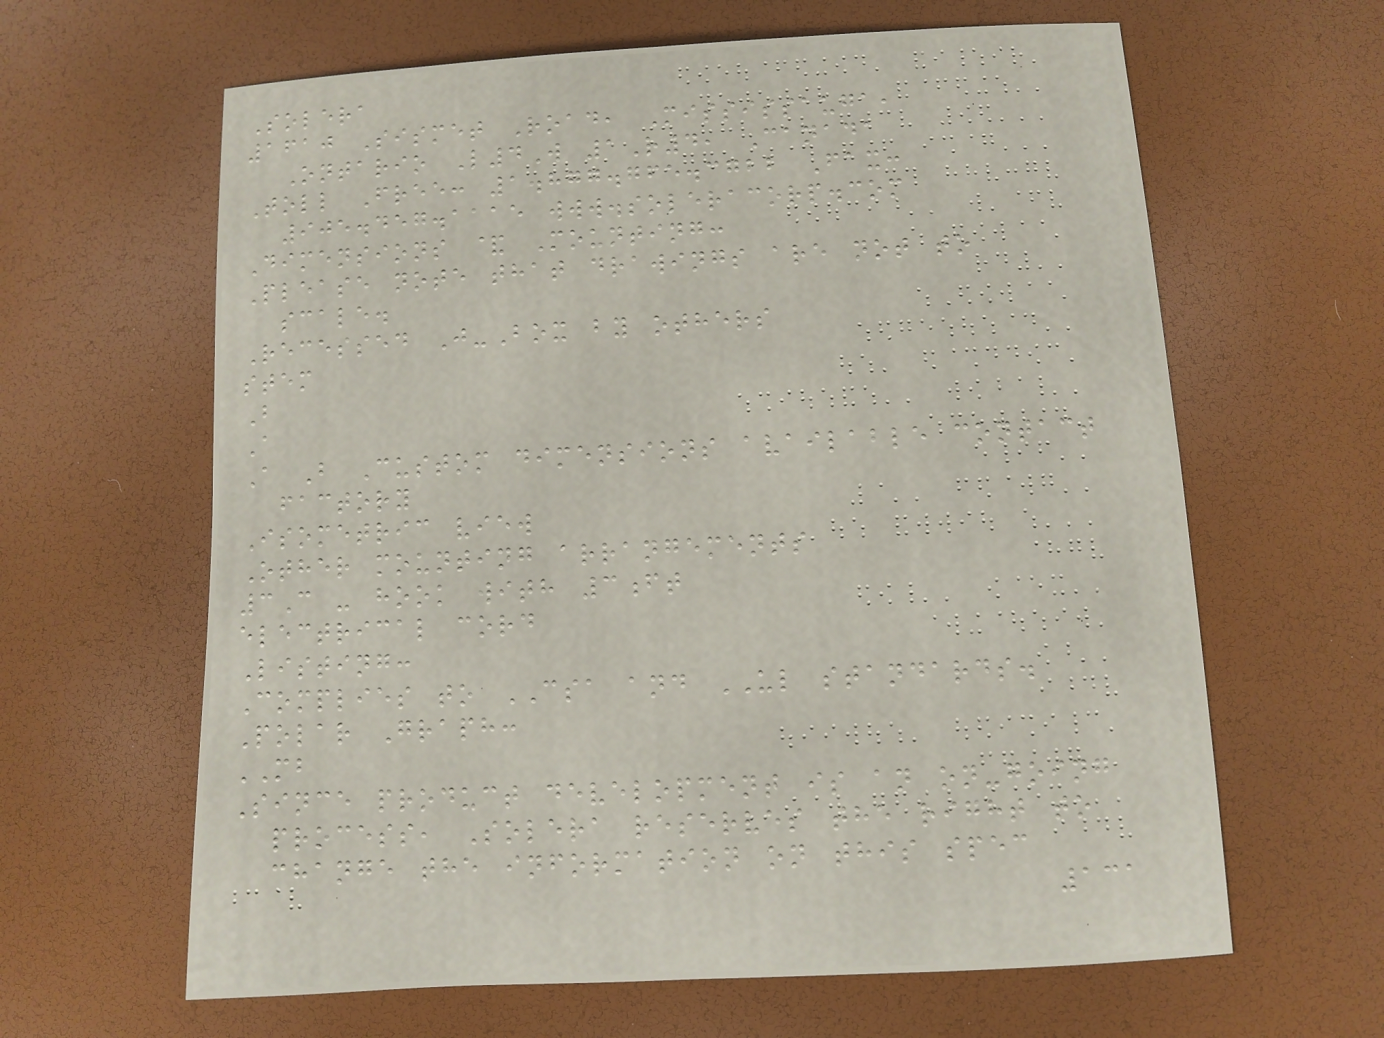Solera
1610 Sismet Road, Mississauga,
Ontario L4W 1R4, Canada
Toll Free: 1.877.765.3722 Fax:
905.457.1115 www.soleracorp.com
Dimensions & Mounting:
Please note that drawings are not to
scale.
Recessed J-Box by others
stem
B
A
A B Custom dimensions available contact
factory
Isometric view
Other mounting arrangements
3C - hook with 3ft
electrical cord
Listing:
Complies to CSA and UL standards.
Polar Graph:
MB
Since product development is an on-going
process, Solera reserves the right to
change the information on this spec
131
